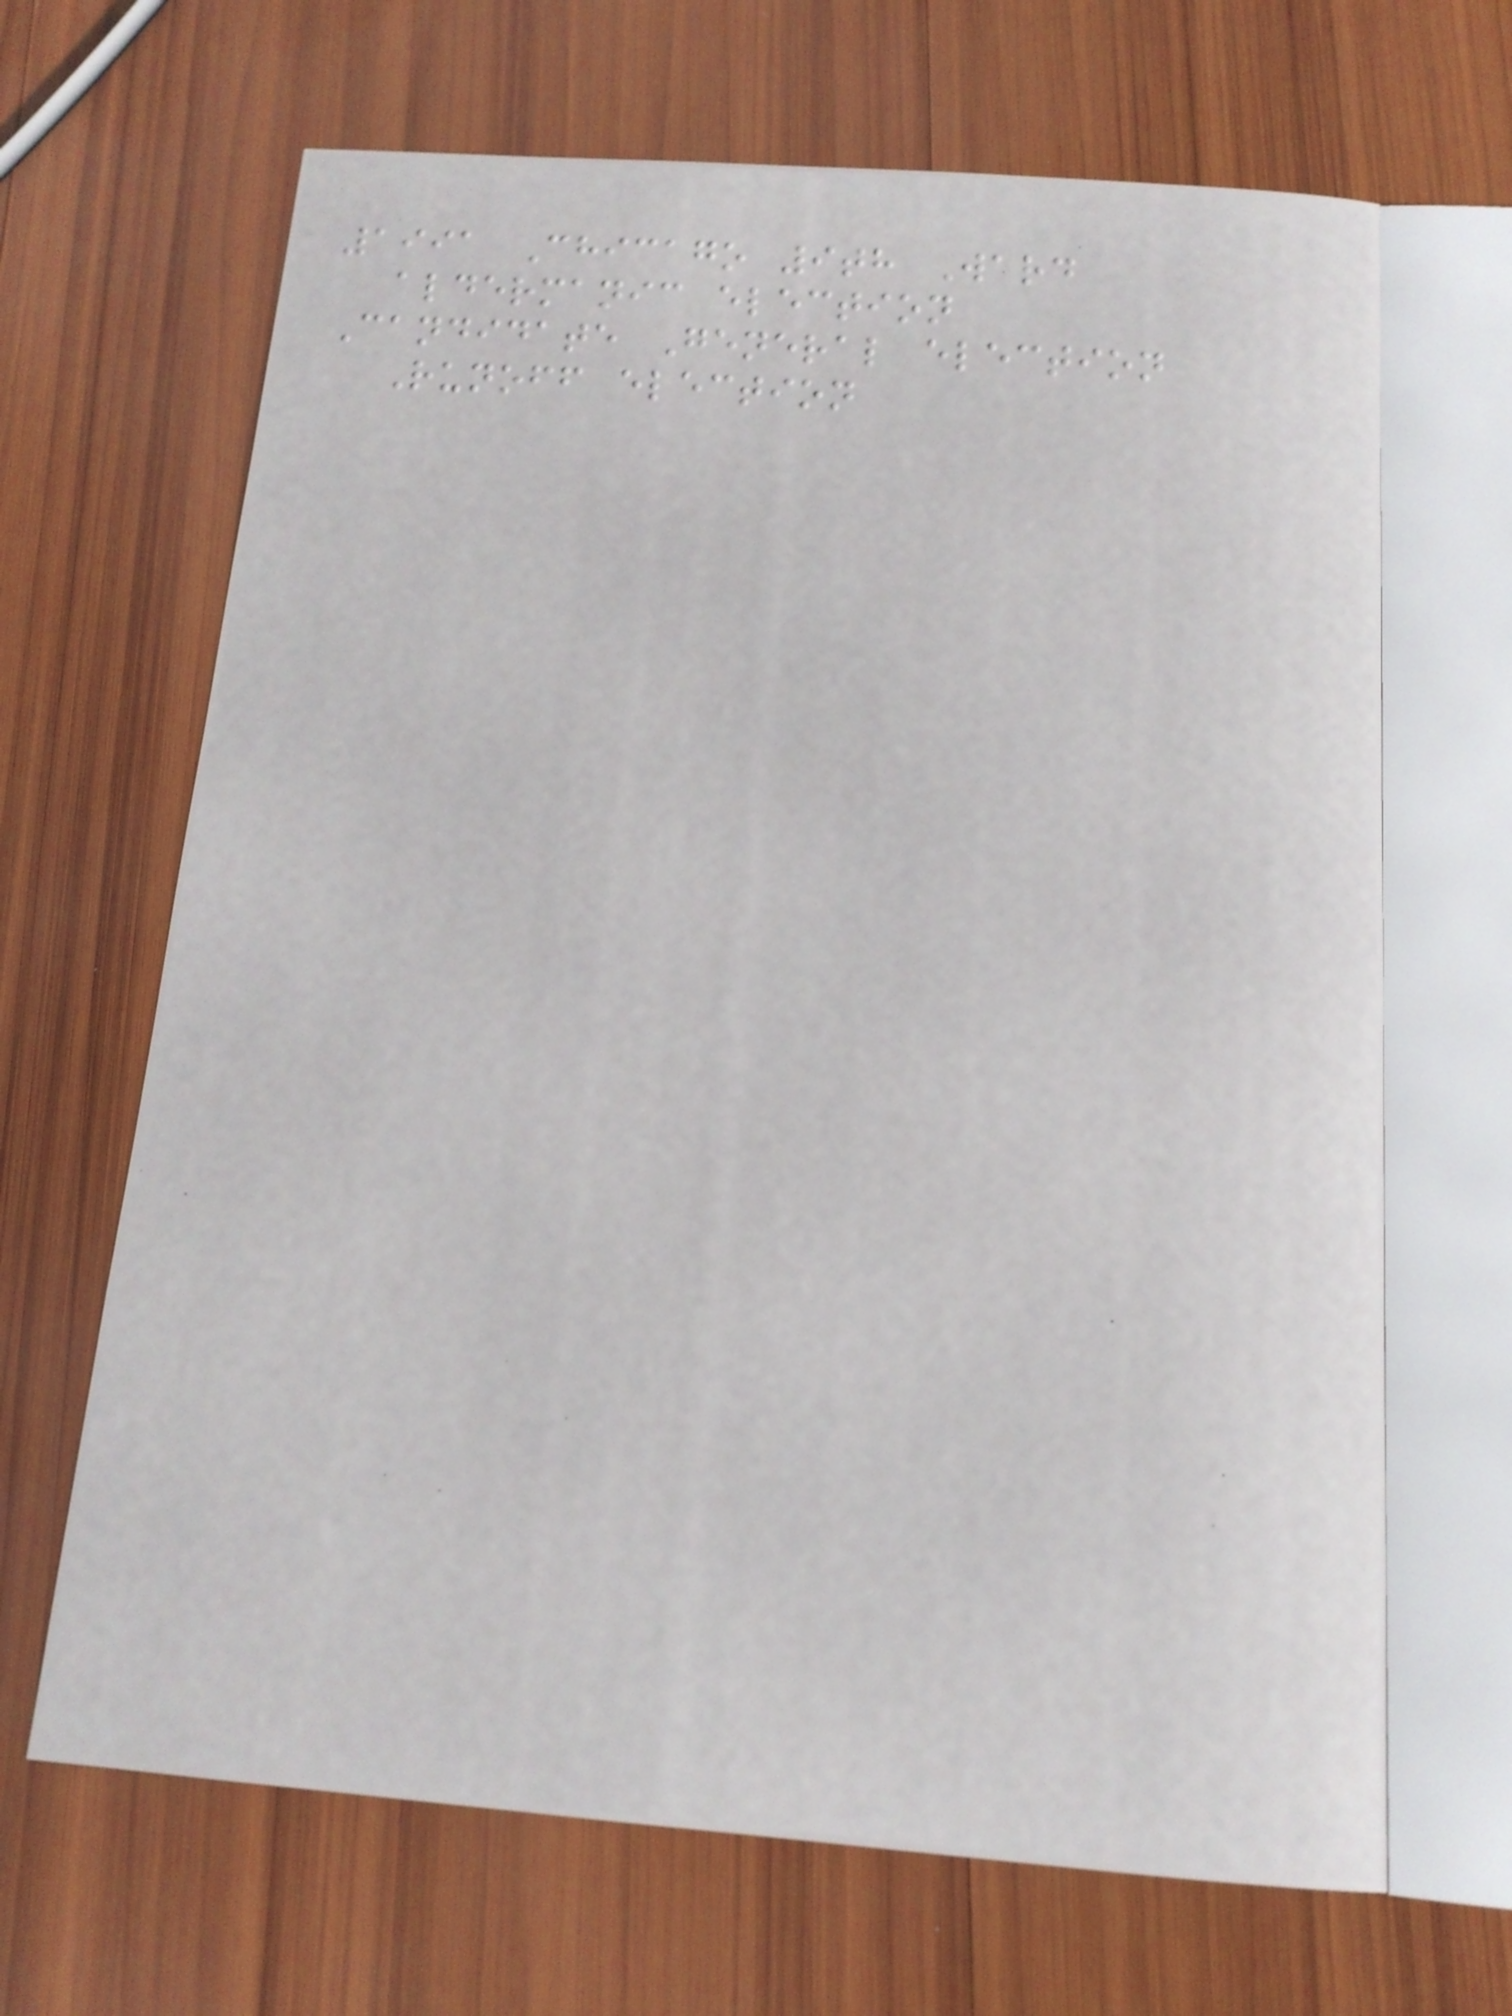1991 Chicago 9th Ward
aldermanic election
Candidate General election
Runoff election
